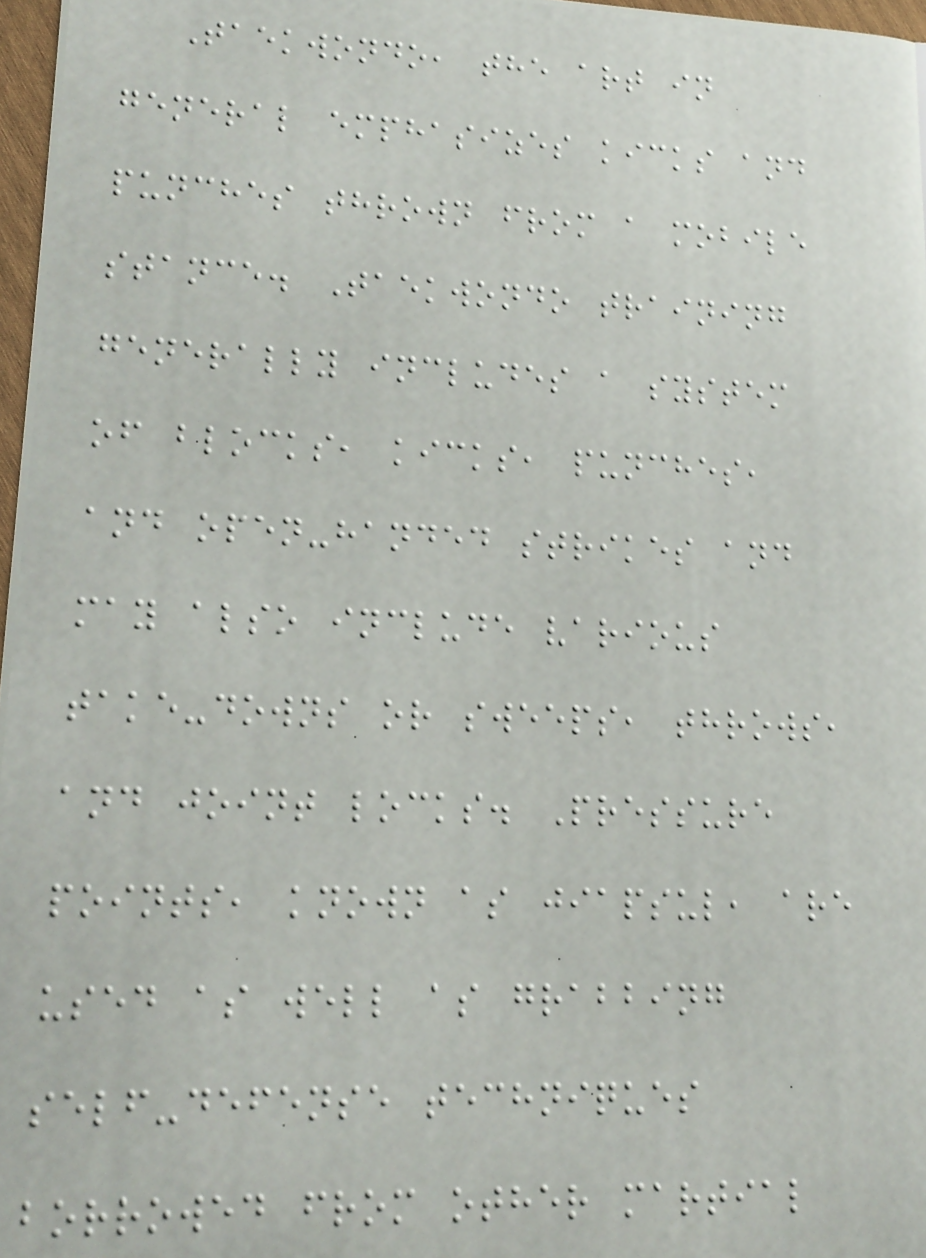Taekwondo, the art in
general emphasizes kicks and
punches thrown from a mobile
stance. Taekwondo training
generally includes a system
of blocks, kicks, punches,
and open-handed strikes and
may also include various
take-downs or sweeps, throws,
and joint locks. Pressure
points, known as jiapsul, are
used as well as grabbing
self-defense techniques
borrowed from other martial
